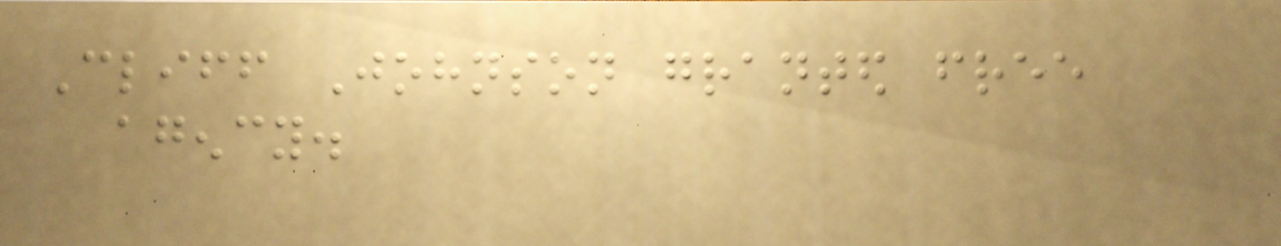Cliff Johnson granted free
agency.
